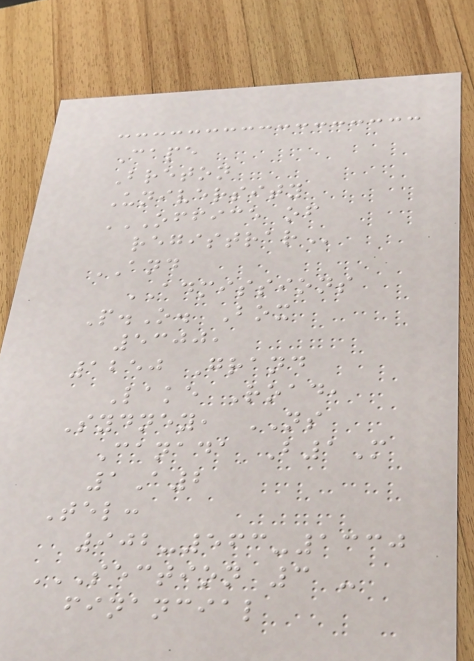Cape
Breton
University
OFFICE OF
REGISTRAR
AND
ADMISSIONS
P.O. Box
5300,
1250 Grand
Lake Road,
Sydney, NS
Canada B1M
1A2
Tel:
902-563-1330
SECTION 3 -
FINANCIAL
